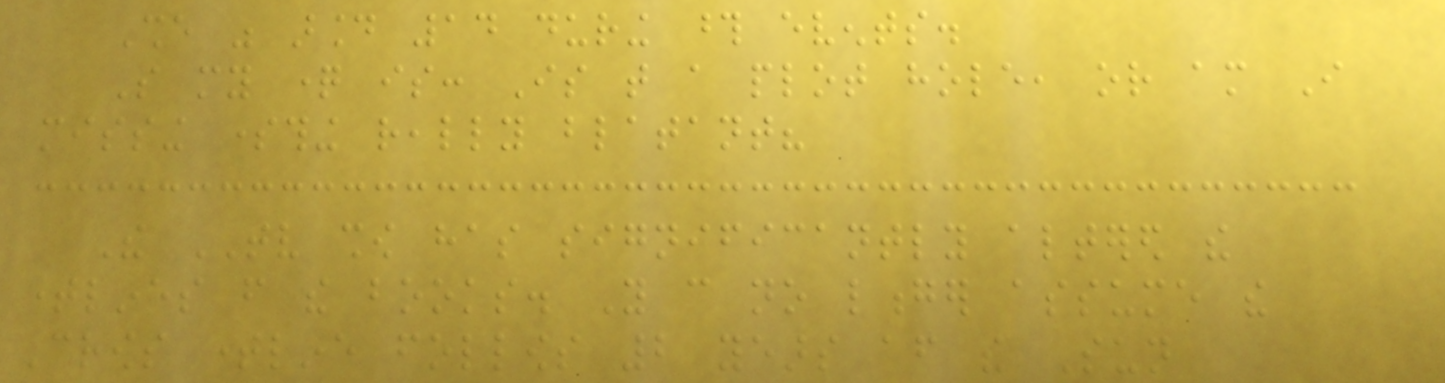She was around 14 during those events.
So my question is: Is that a plot hole, or am I
missing something really blatant?
The TV show has significantly altered the
timelines from the books. You can no longer assume the
Crows timeline follows 2 years after the Sun
